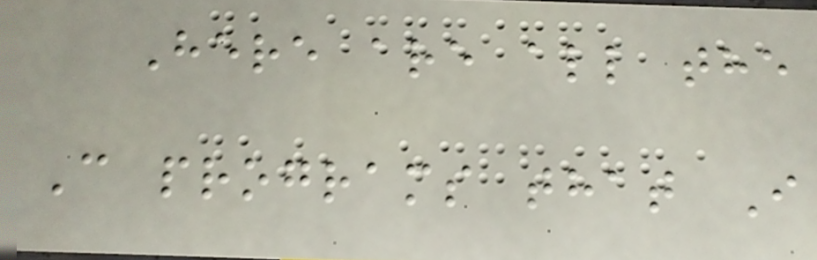Here are all the
C programs that I
